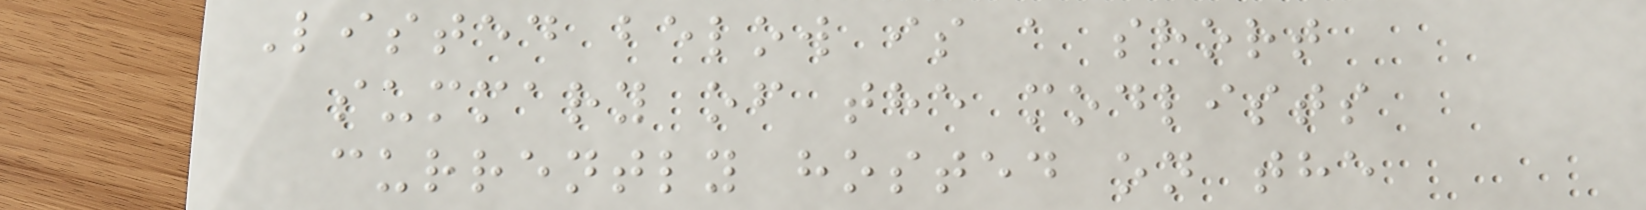Listed below is a short
summary of the modlists
currently hosted on the
